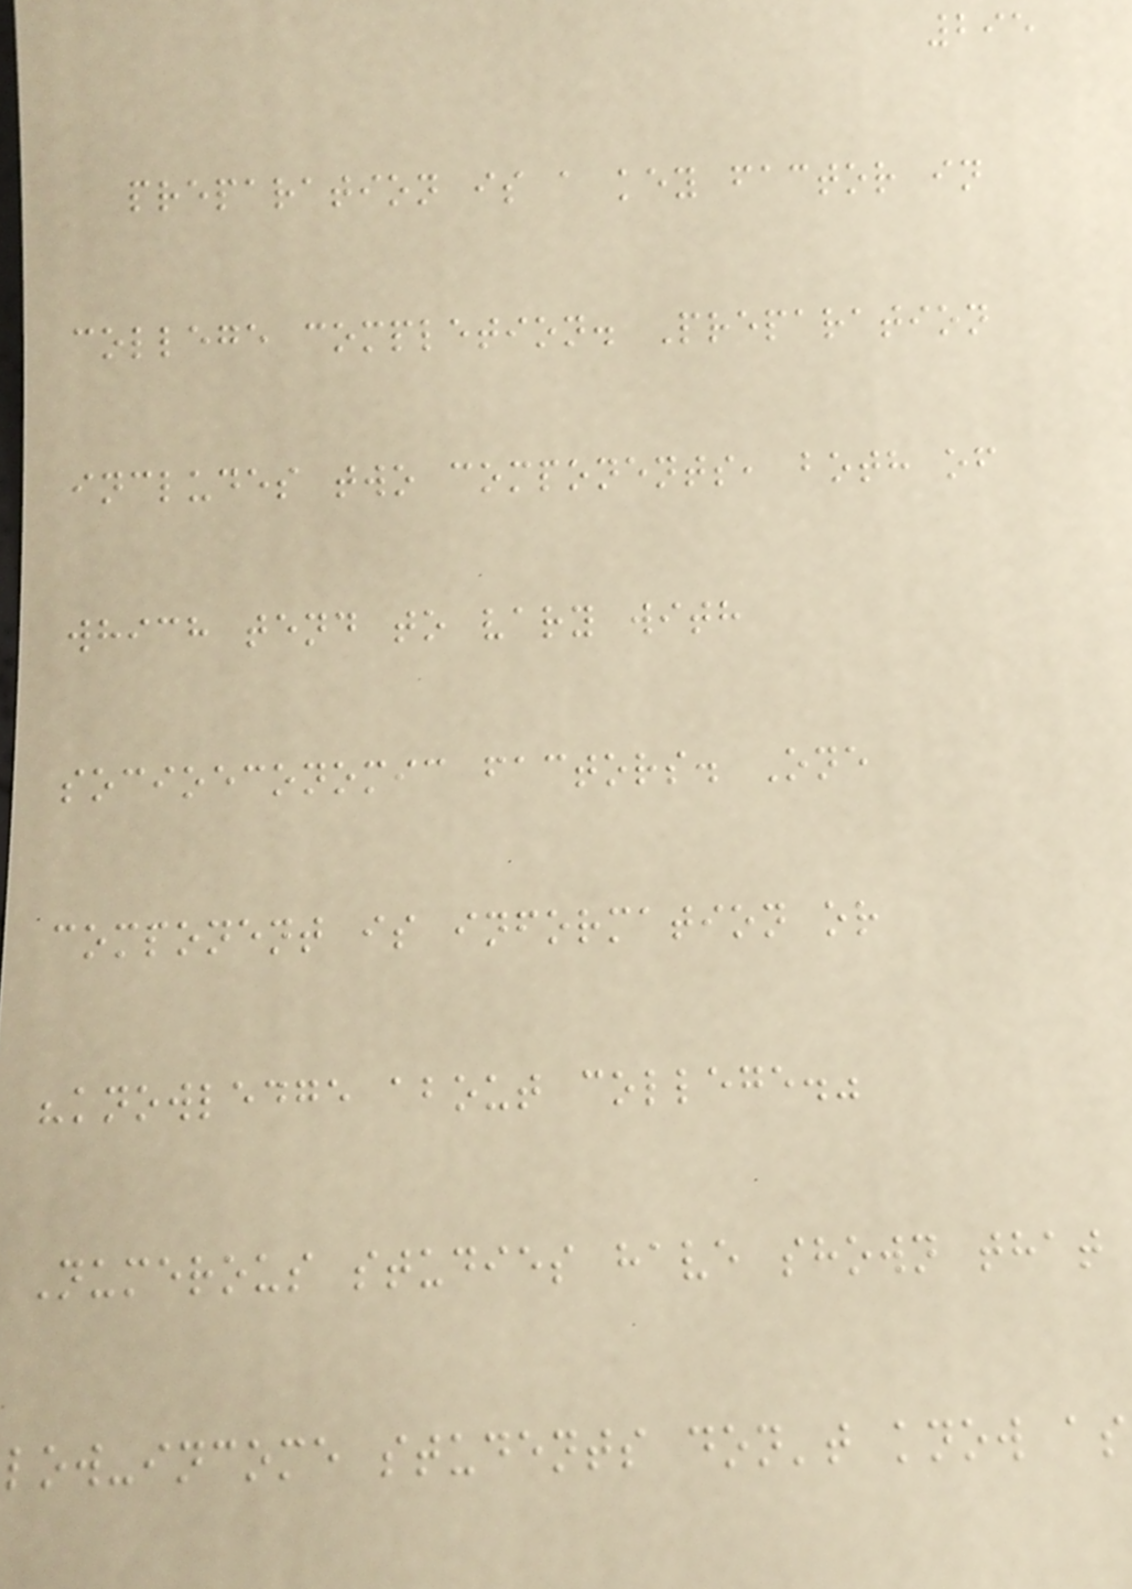295
preparation is a key factor in
college completion. Preparation
includes two components, both of
which tend to vary with
socioeconomic factors. One
component is information or
"knowledge about college."
Numerous studies have shown that
low-income students don't know as
